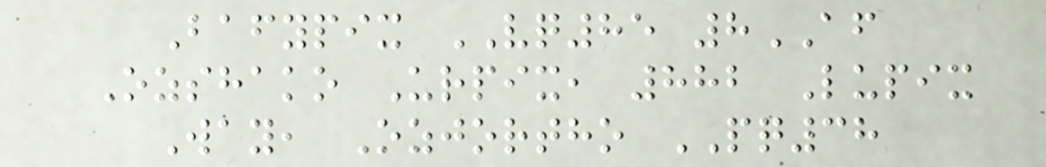Bafypix VQ85 8AF
Ozshako Urpix, 882 Lupix
Way, Ozjortho PQ38
